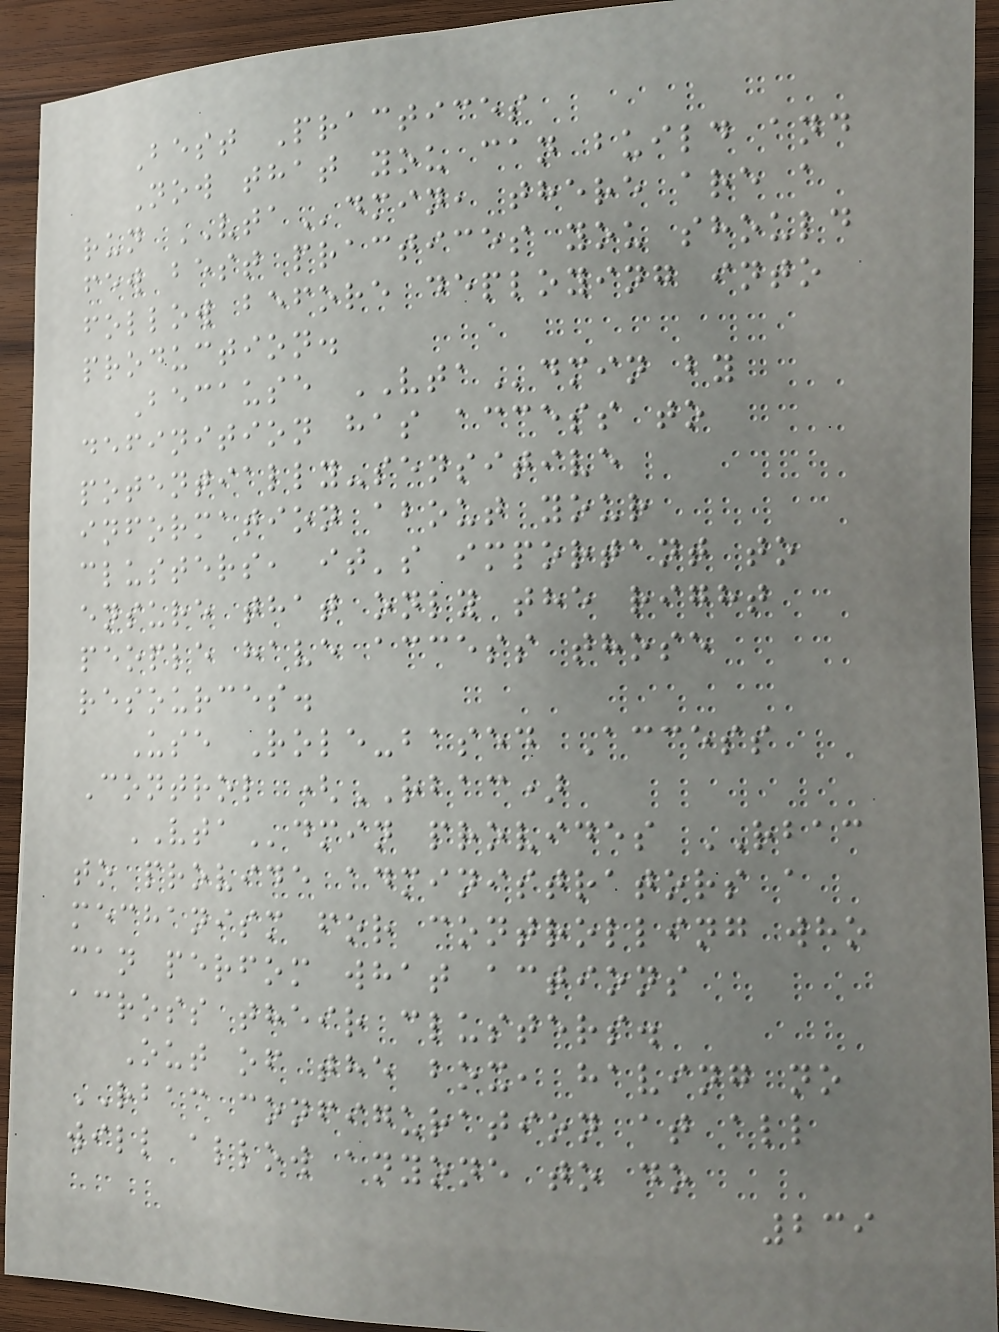Best Practices
Now that you can build and
run VTAdmin, there are a
few best practices you should
follow before deploying into
production.
Because VTAdmin by
definition has access to
potentially-sensitive
information about your
clusters, it's important to
ensure that only the right
people have access those
resources.
Use Role-based Access
Control (RBAC)
VTAdmin provides RBAC
to provide administrators a
mechanism for controlling who
can perfom what actions
across their clusters.
Out of the box, having no
RBAC configuration at all
will allow anyone to do
239
